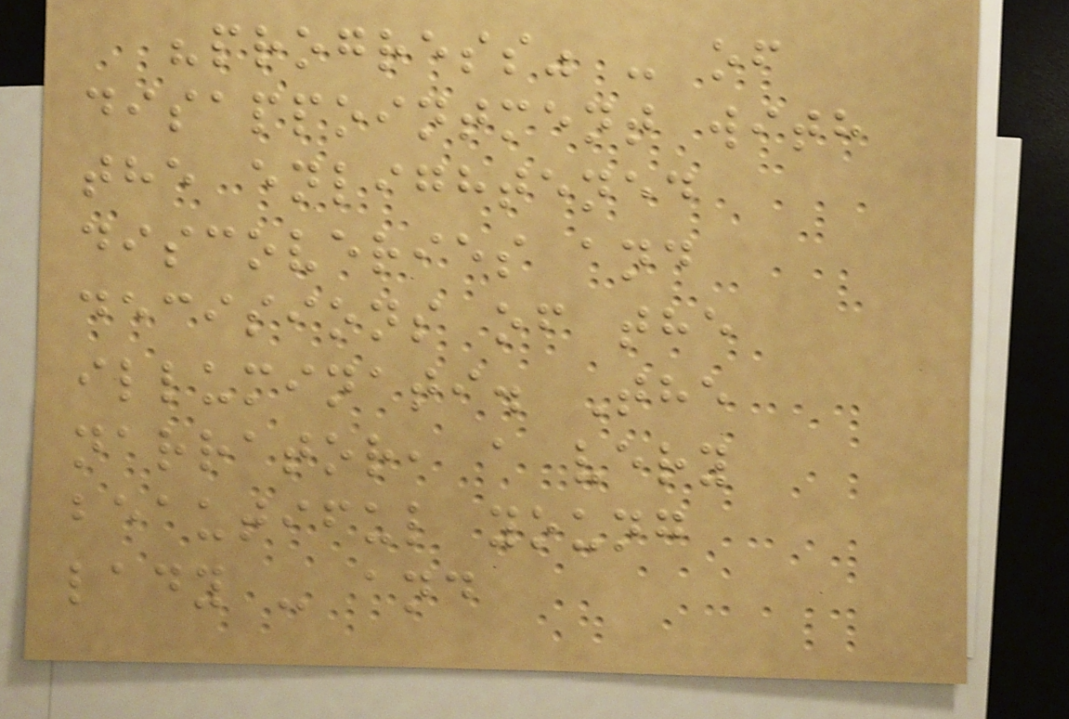"progress" - of
disappointment with
the enlightened
discoveries and
decisions of the
illuminati. The
narrator, a very
beautiful young
lady - and
